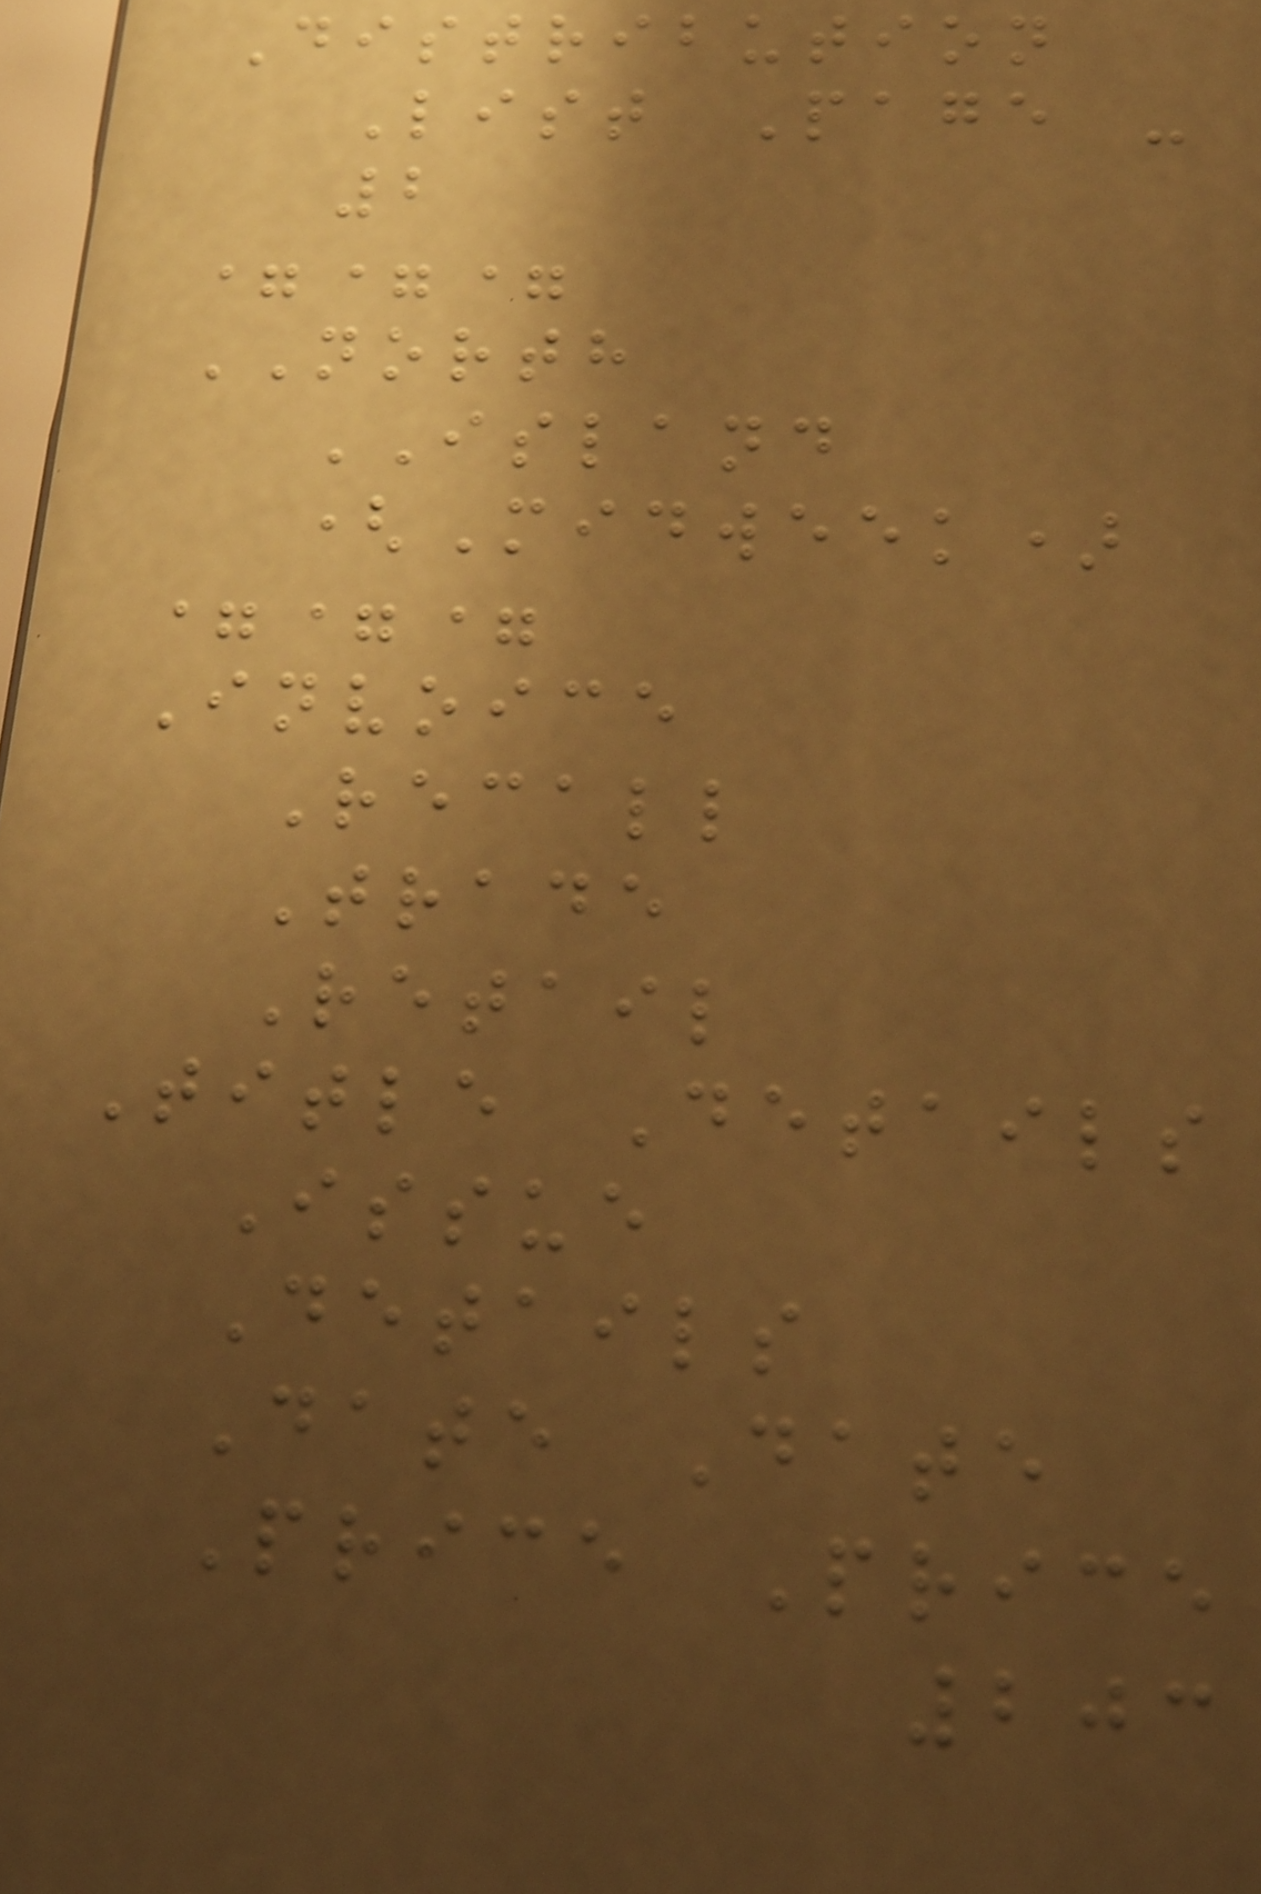Distribution
List Page -
2
===
NORTH
ISLAND
(Midweek)
===
Invoice
Recall
Trade
Retail
Title Details
Issue
Details
Date Date
Price Price
203
